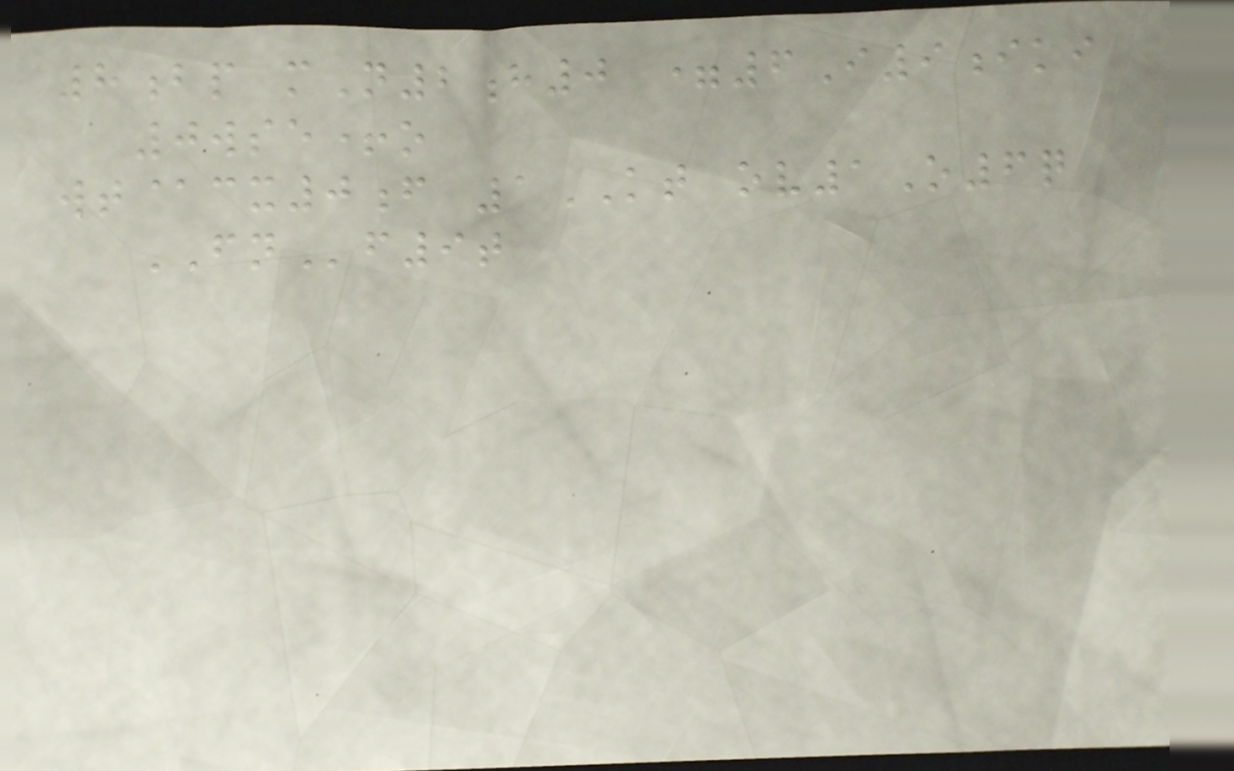8bp mN2h0 =6I9iki
0wse+o
wt@cx0f 1KT ov1O6q
FNf9t
